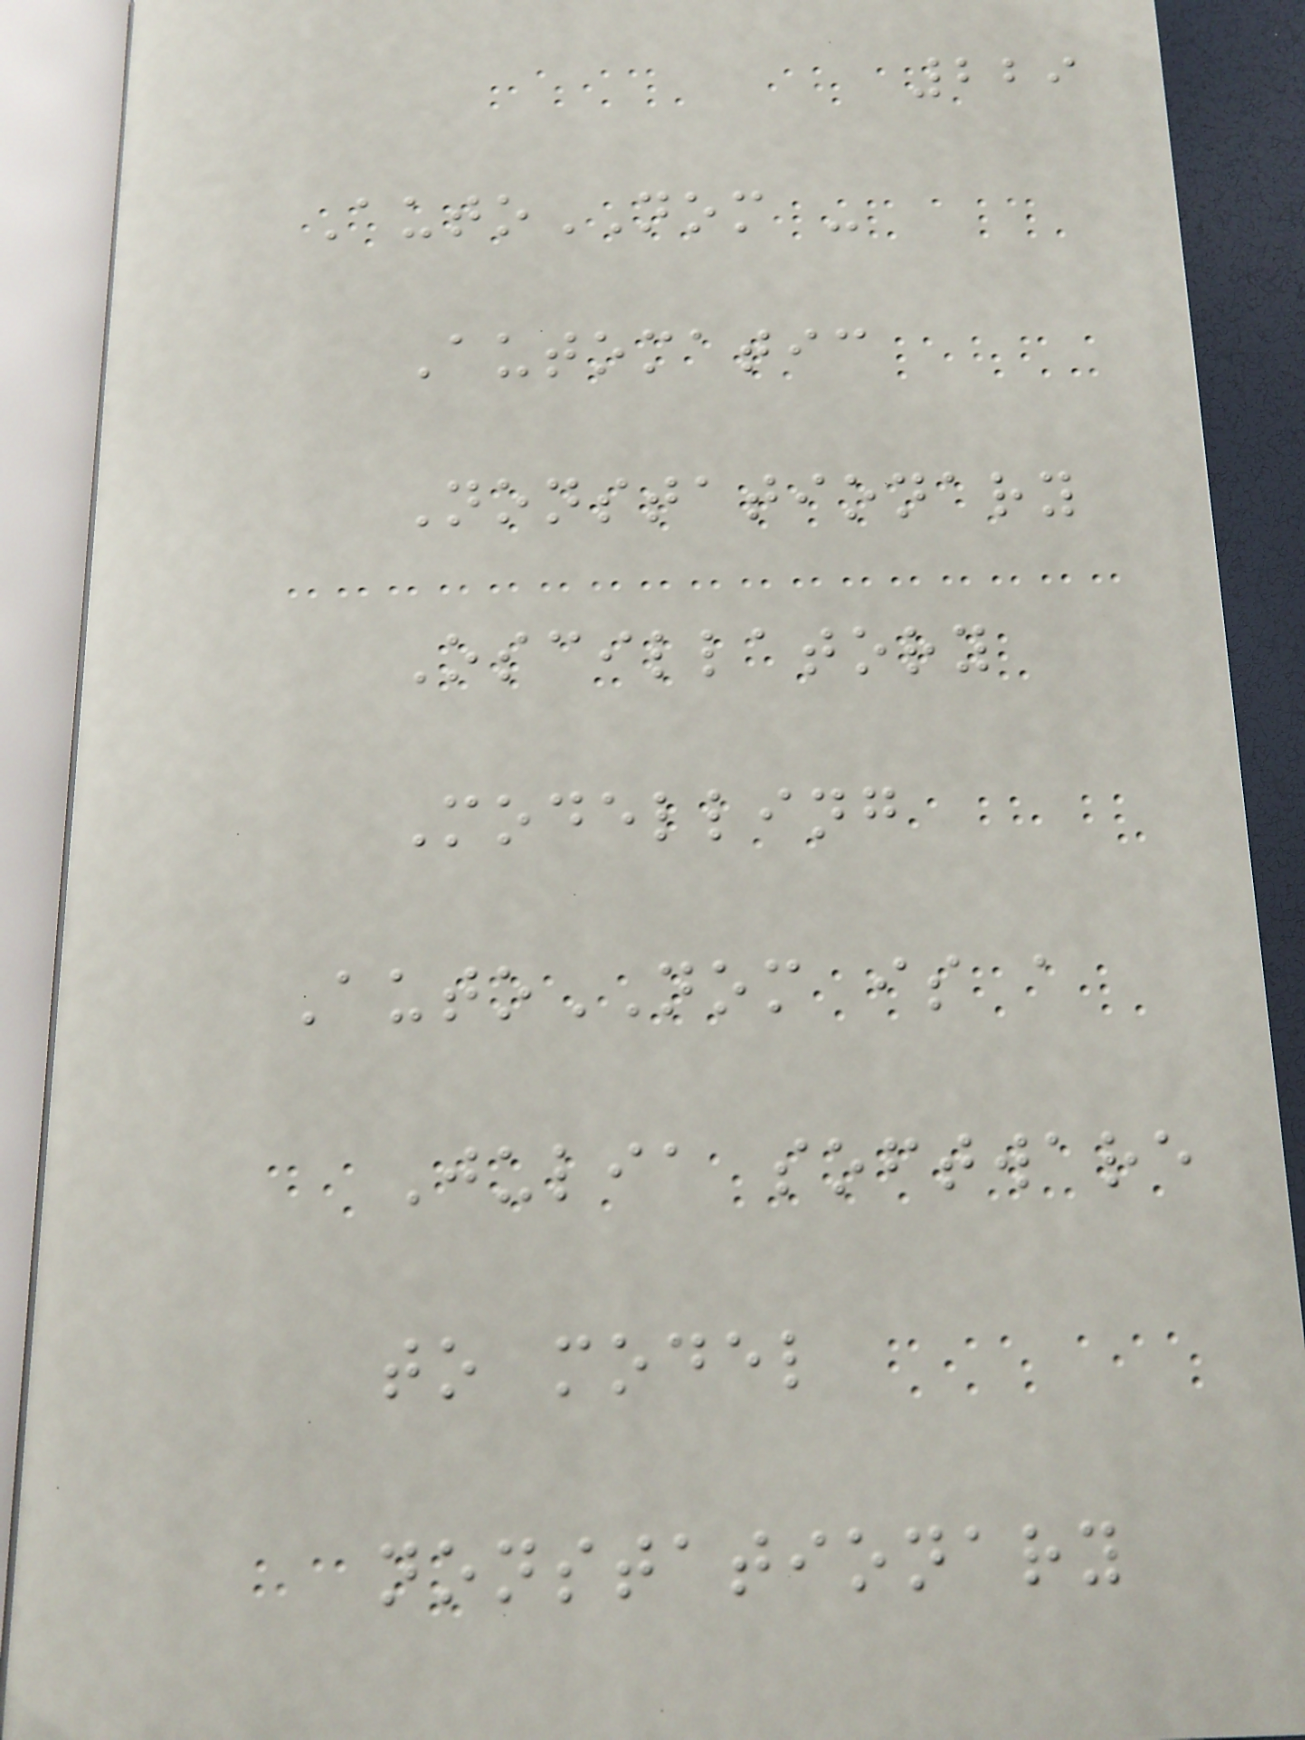229
AutoNOM -
Automatic
Nonstationary
Oscillatory
Modelling
AutoNOM is a
Julia software
to model
nonstationary
